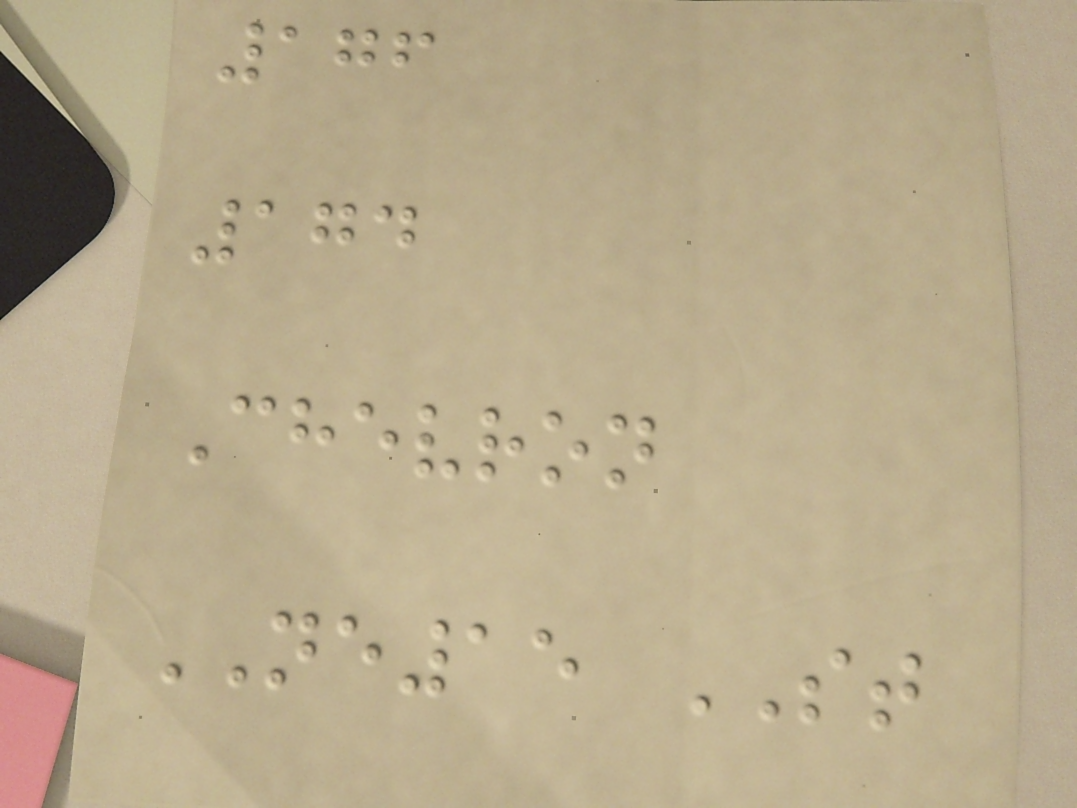176
174
Chevron
NE15 ST
